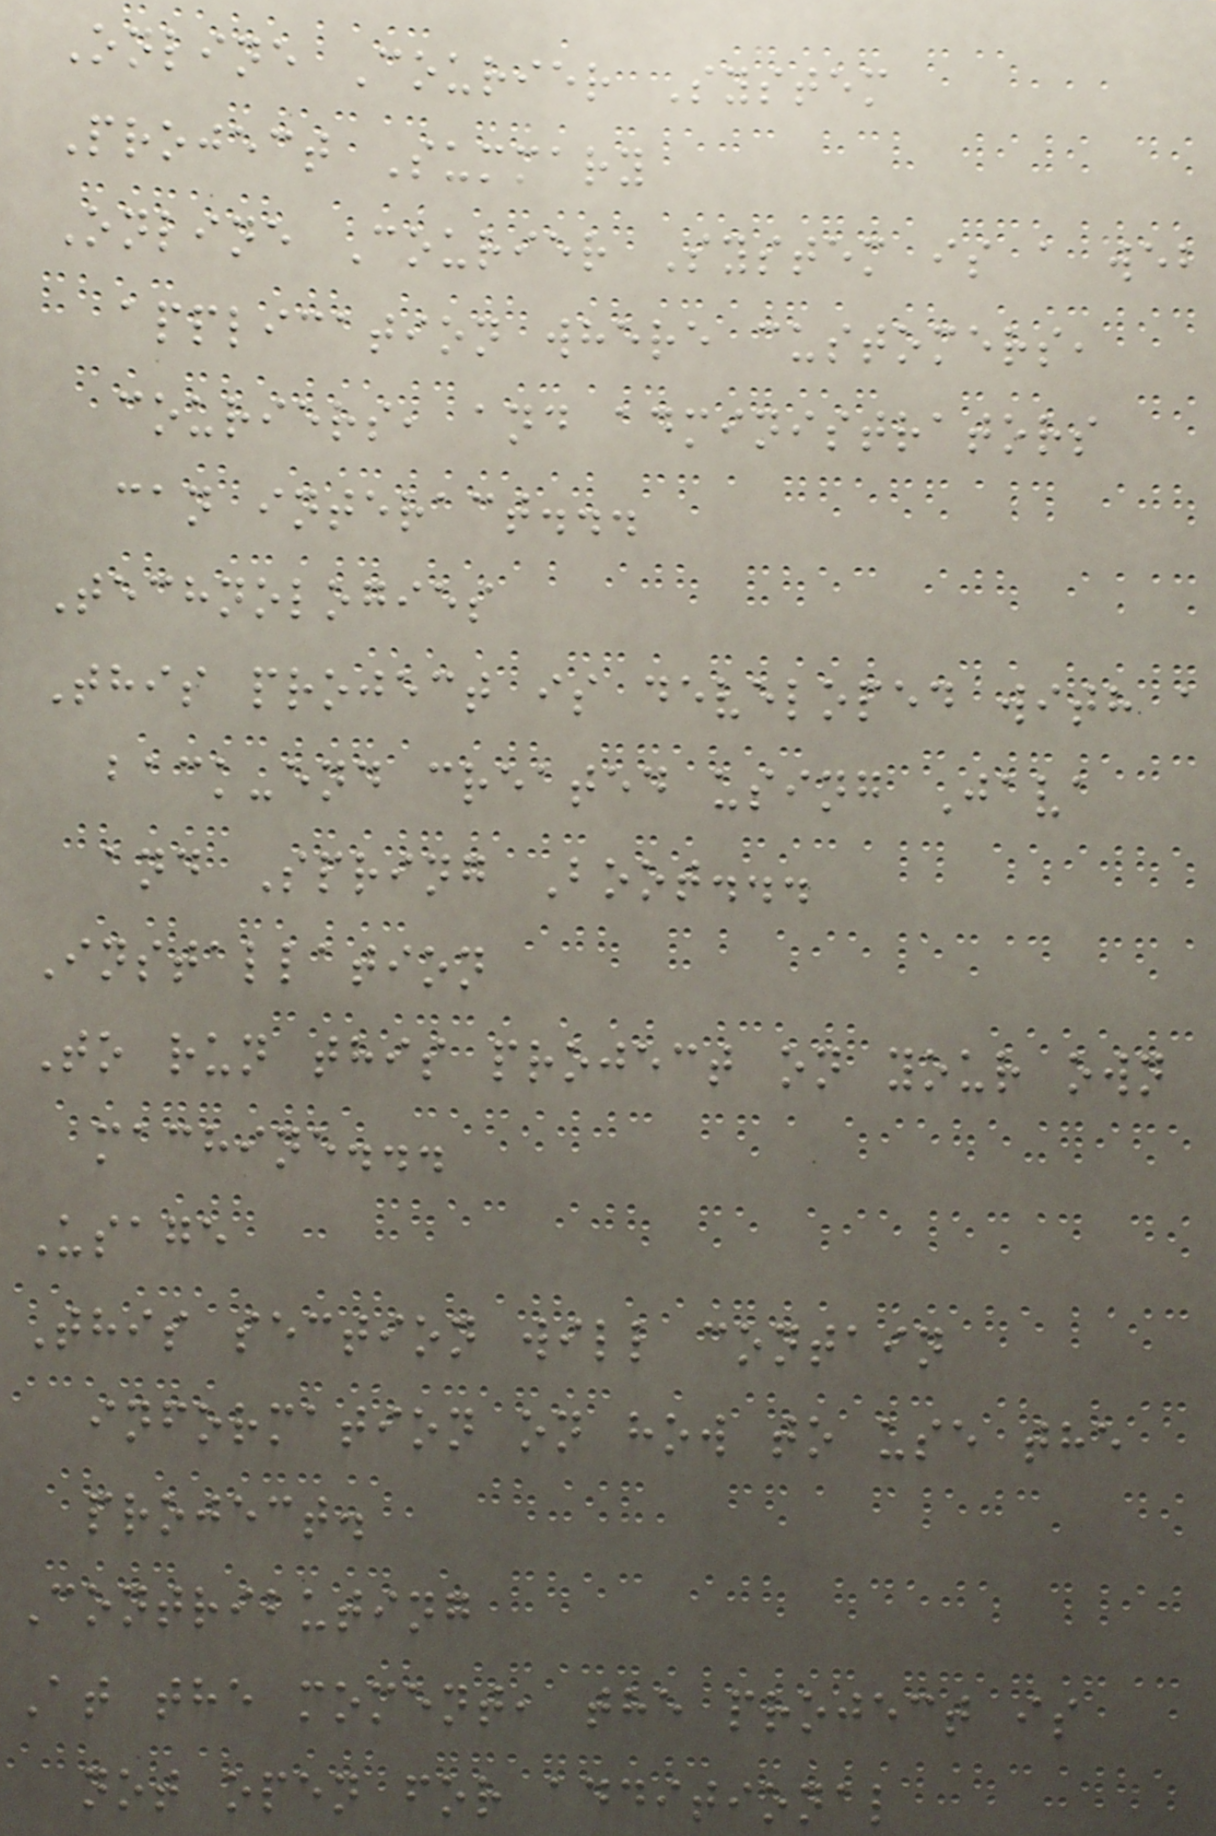Online Courier System
Project Summary
Online Courier System is a web
application where customers,
couriers, and administrators
can interact...
Technologies
This project is developed with a
back-end created using Java
and Spring Boot...
Installation
To run this project on your own
machine...
Usage
This section will contain
information on how to use the
project.
Contributing
At the moment, the project is
not open for additional
